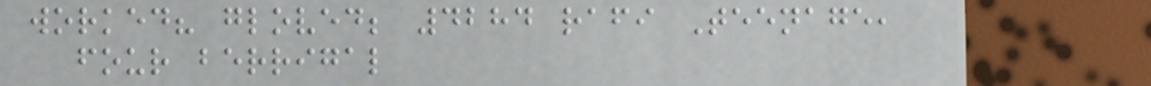worked? gloved; 4284 rafi Teenage,
four berrigal
